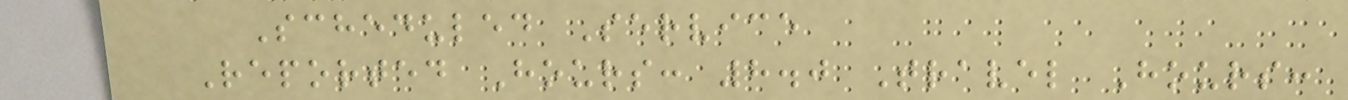Scheduled Service
Reported Hours: 8.0 Travel Hours:
